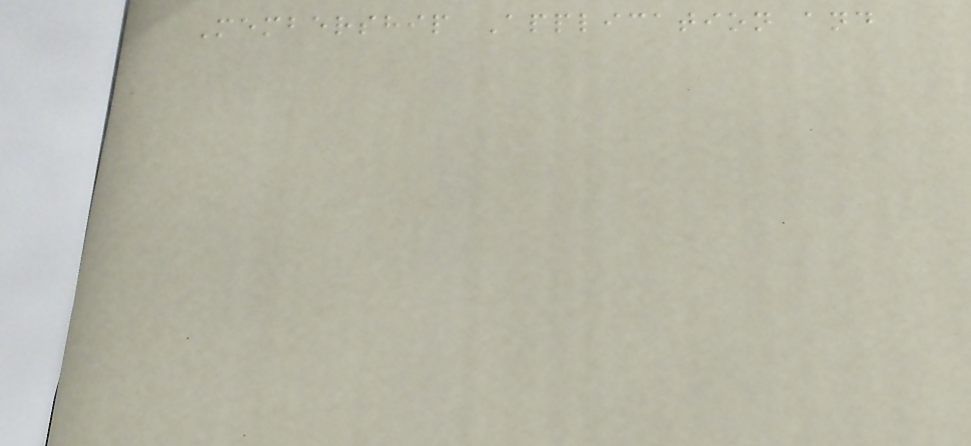Membership Application and
